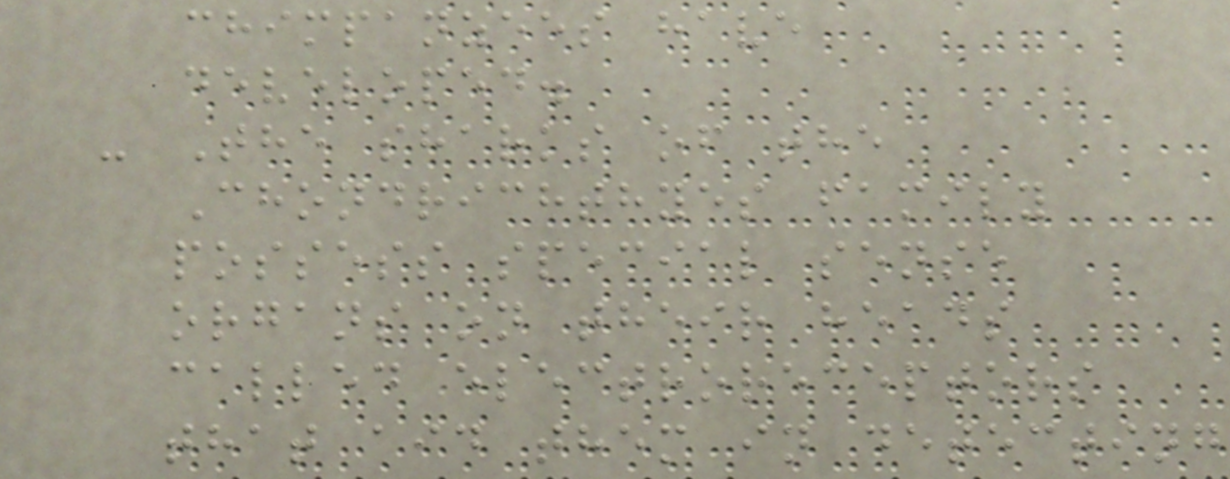chimpanzees have
developed.
- The sharks of the
Chondrichthyes family
possess special sense
organs on their heads
called electroreceptors
that aid them in detecting
